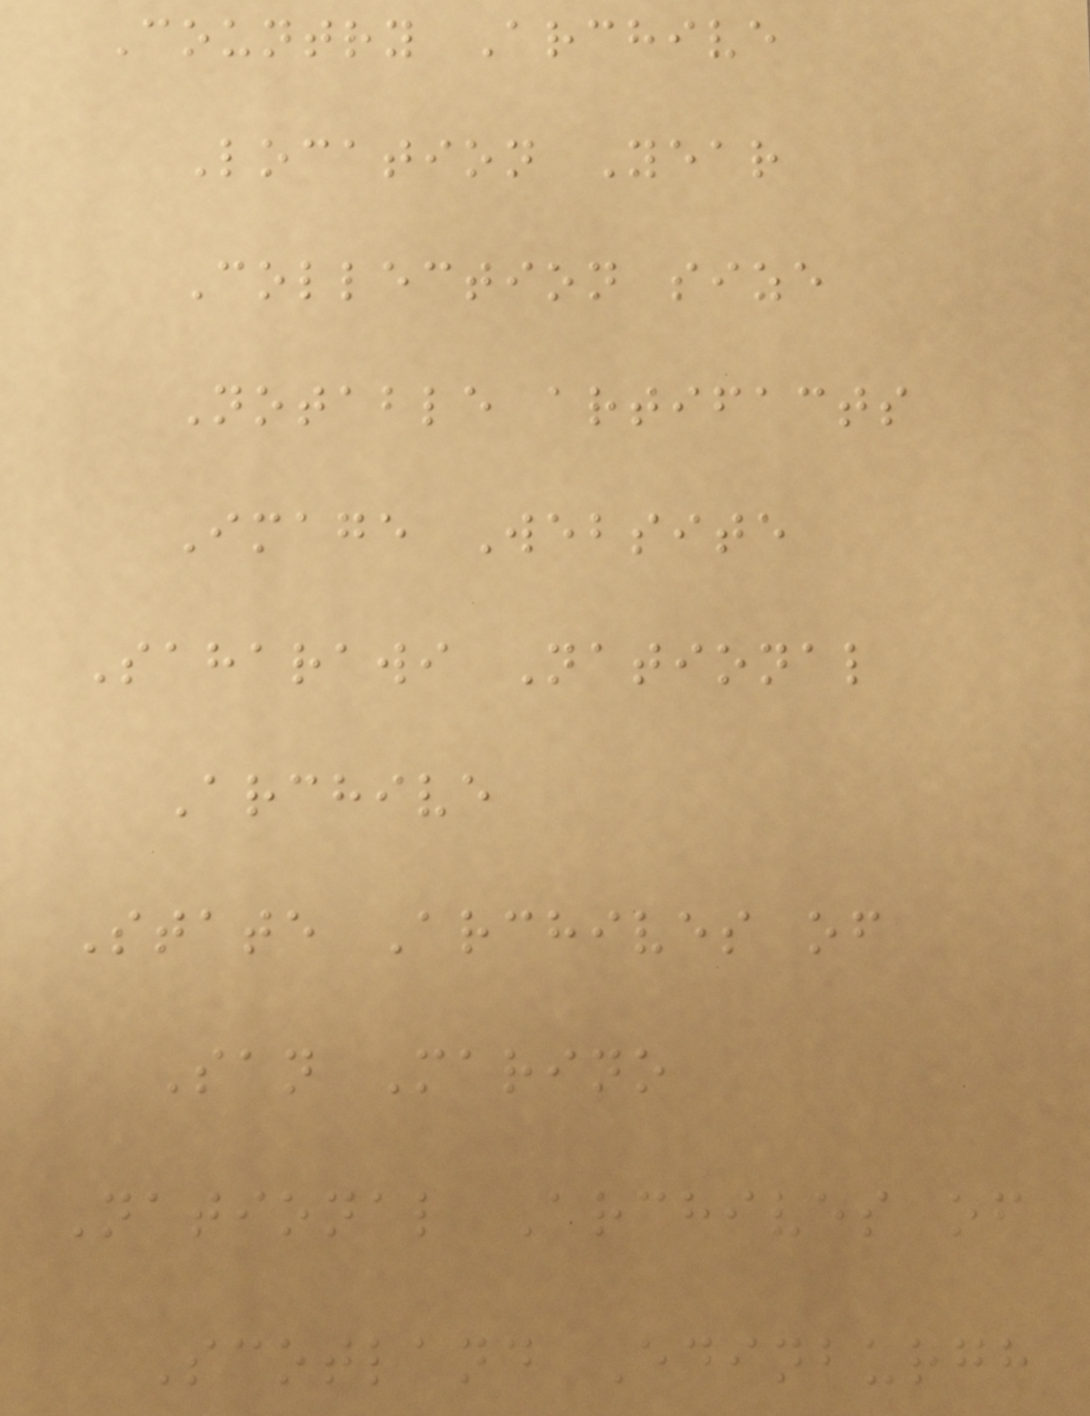Country Archive
Location Year
Collection size
Notable artifacts
Image Website
Saharawi National
Archive
State Archives of
San Marino
National Archives of
Scotland Edinburgh
